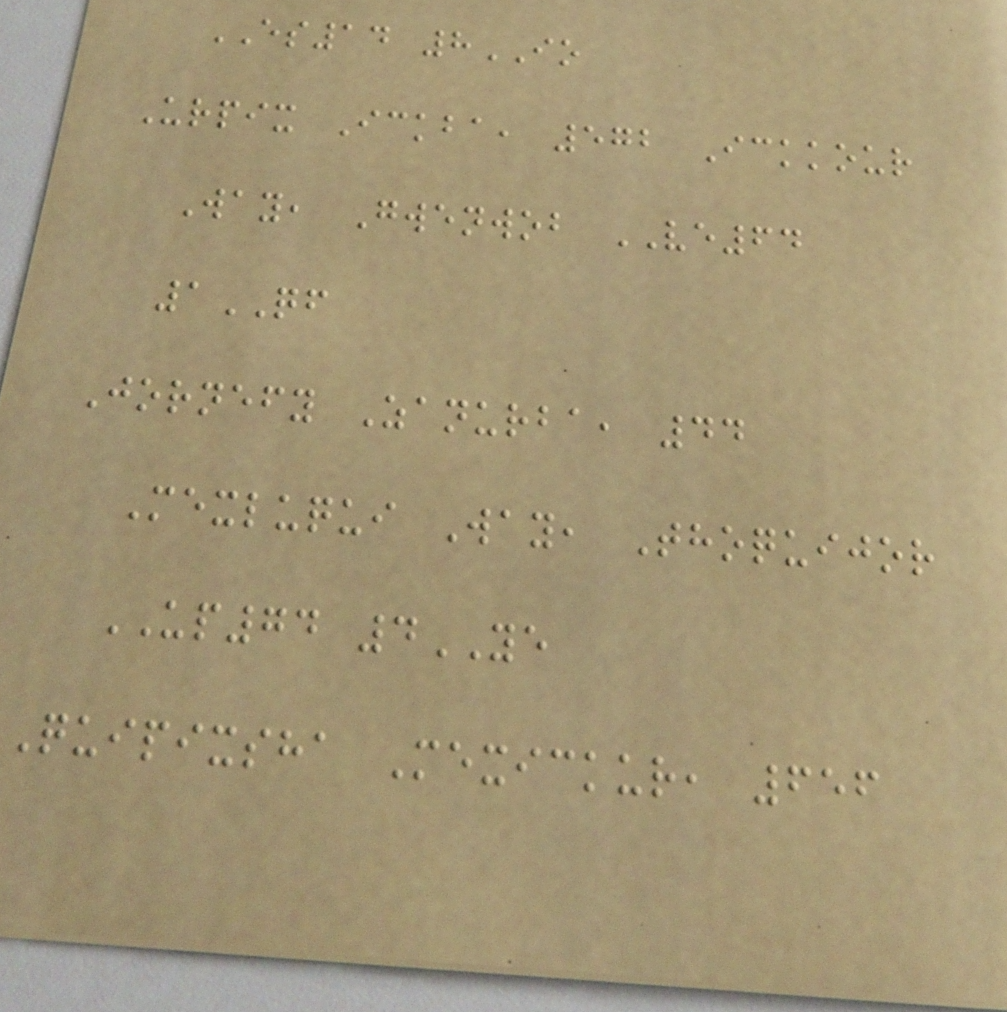ES14 8IO
Urpix Ickba, 572 Ickkour
Way, Gwenwob VE64
1QF
Jornefy Zanurba, 44
Mexluqui Way, Thoquijor
UP74 4YE
Quipixsha Mexickur, 656
